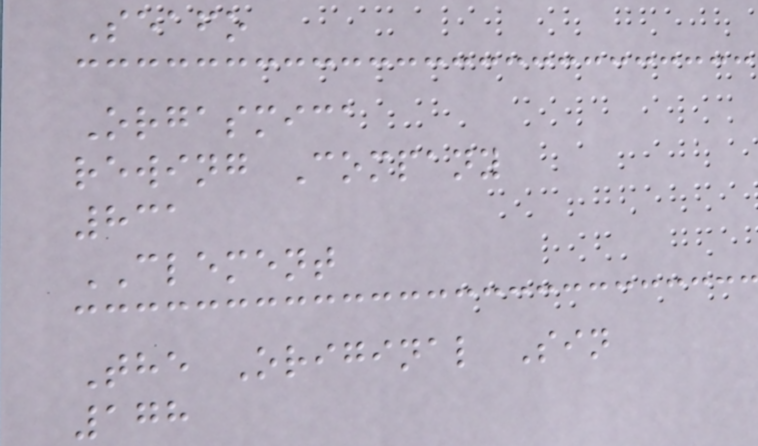Seafo
Orgasmica
rewing Company
831
CLEMENT
The Original Sin
178
